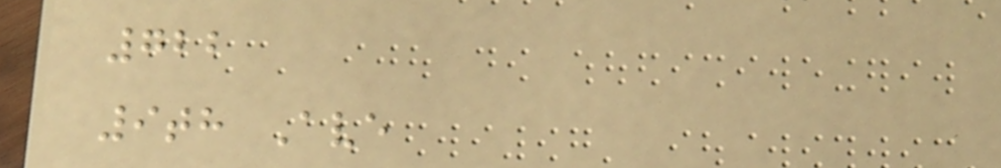722
9th Ave
